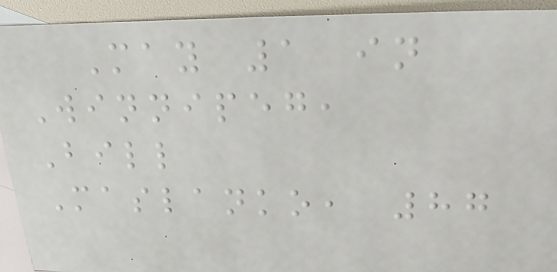May 1 in
Winnipeg,
Bill
Maslanko, 87
